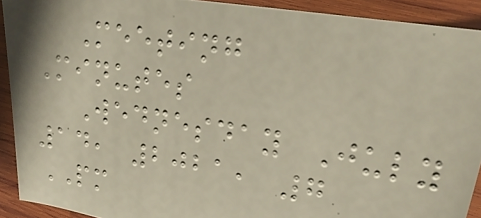Meeting
Minutes
Wednesday July
14, 2021, 7
PM
